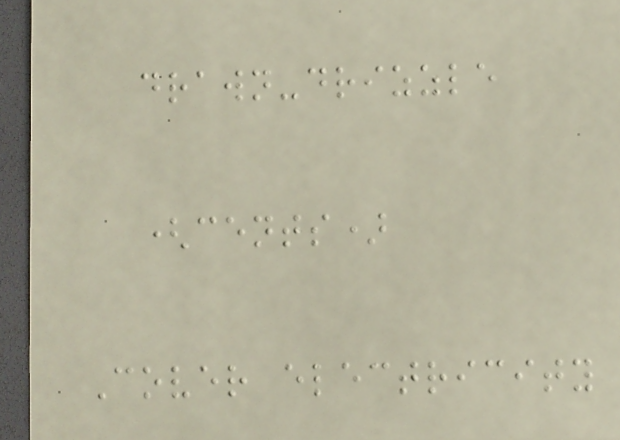drawn-drizzle
(cents)
Cover electricity
